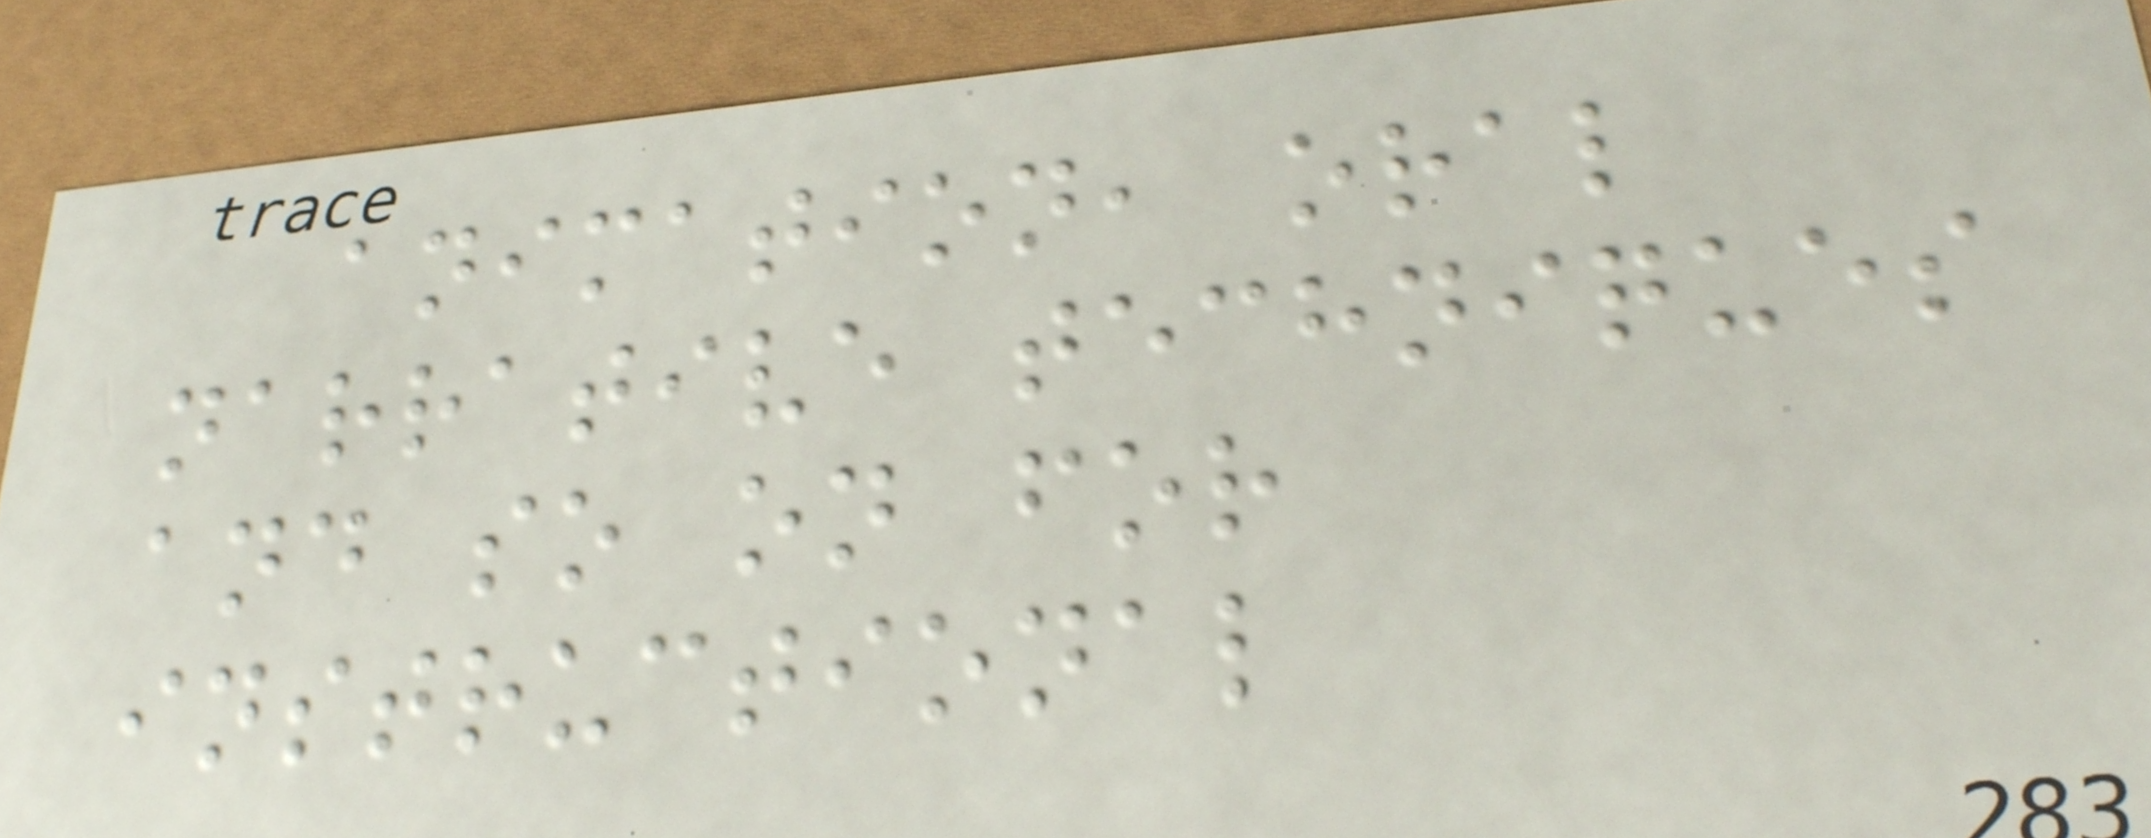animation, oral
narrative techniques
and so on for
instructional
